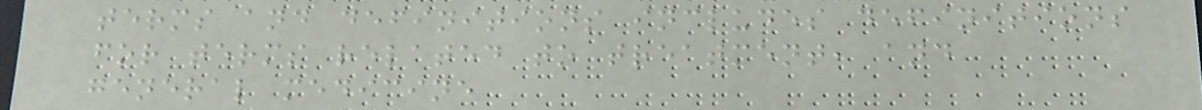terms and definitions includes definitions
for terms related to treatment, and
general medicine
